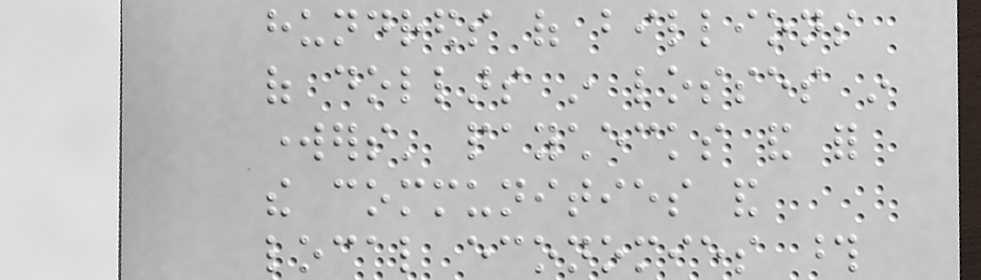hundreds of billions
of dollars in losses in
workers' paychecks and for
the communities and
local economies those
